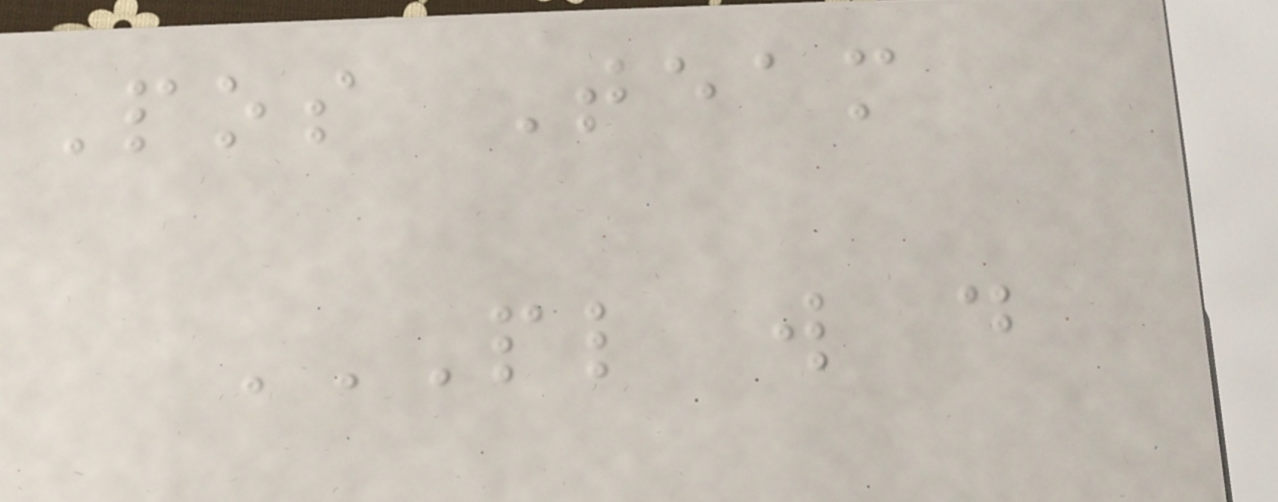Pos Team
PL W D
